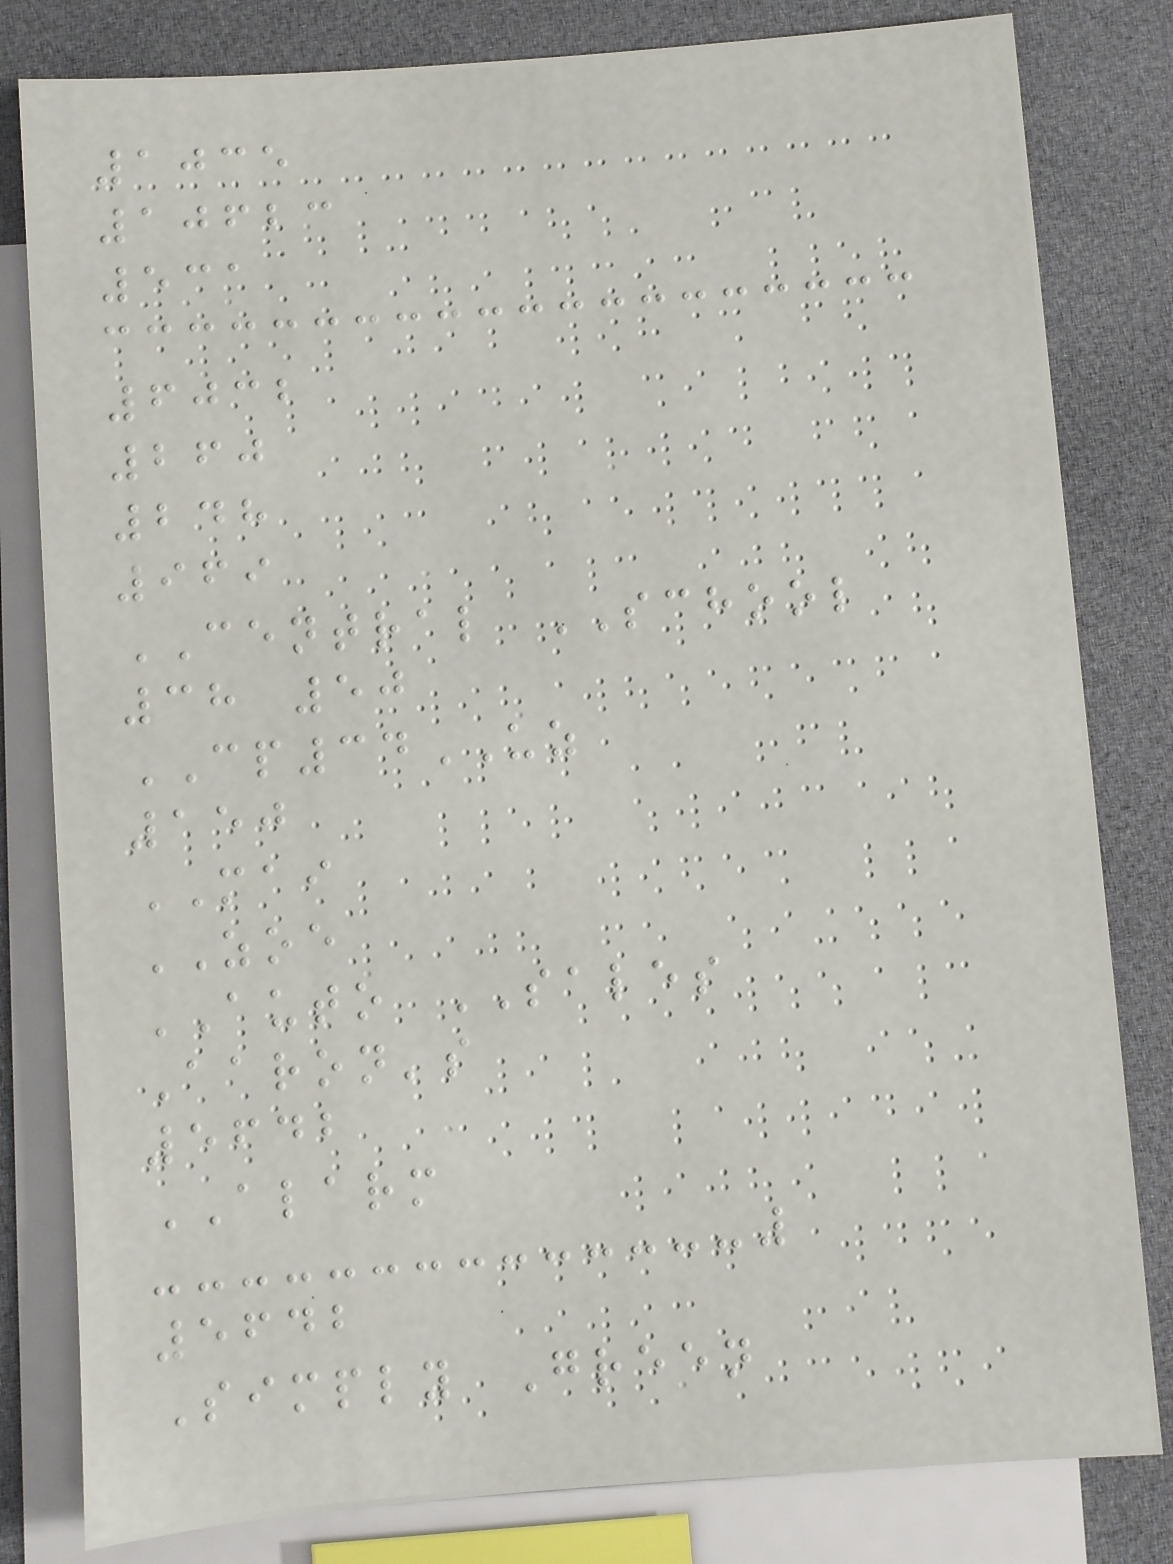1035
10623
531
6032
260
248
969
CENTRAL SCHOOL
38 50
CP34UZ
150
MAI
ZOE
AUTO SALES
Aaron's
5642
ALARM
5642
Simply Green
